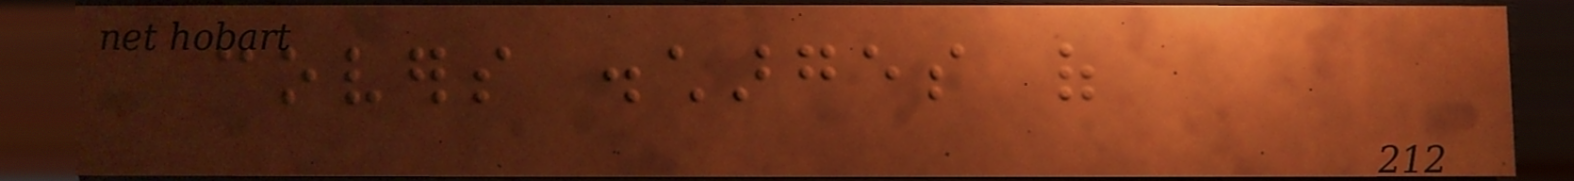covers discharges of
